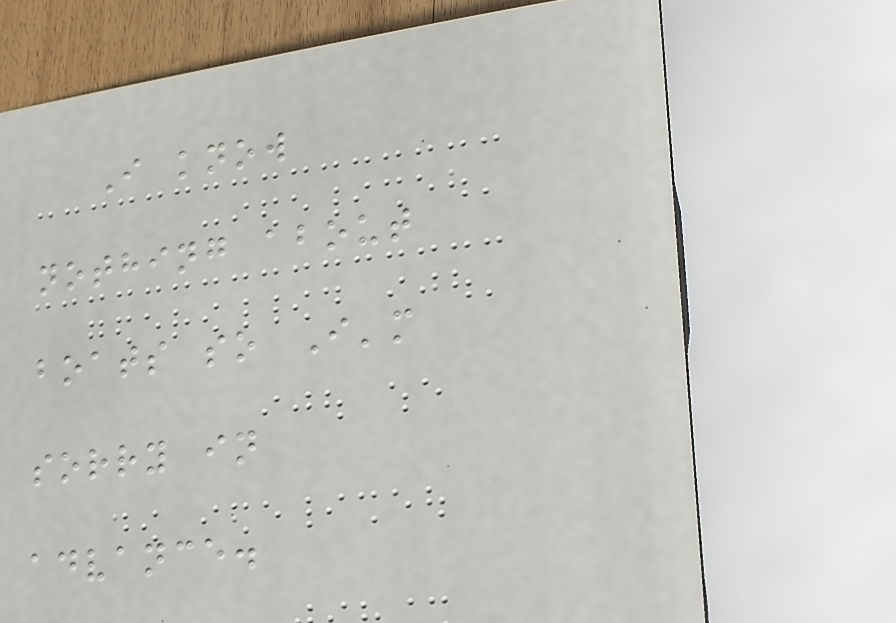I know
nothing about
boats so I'm
sorry in
advance.
